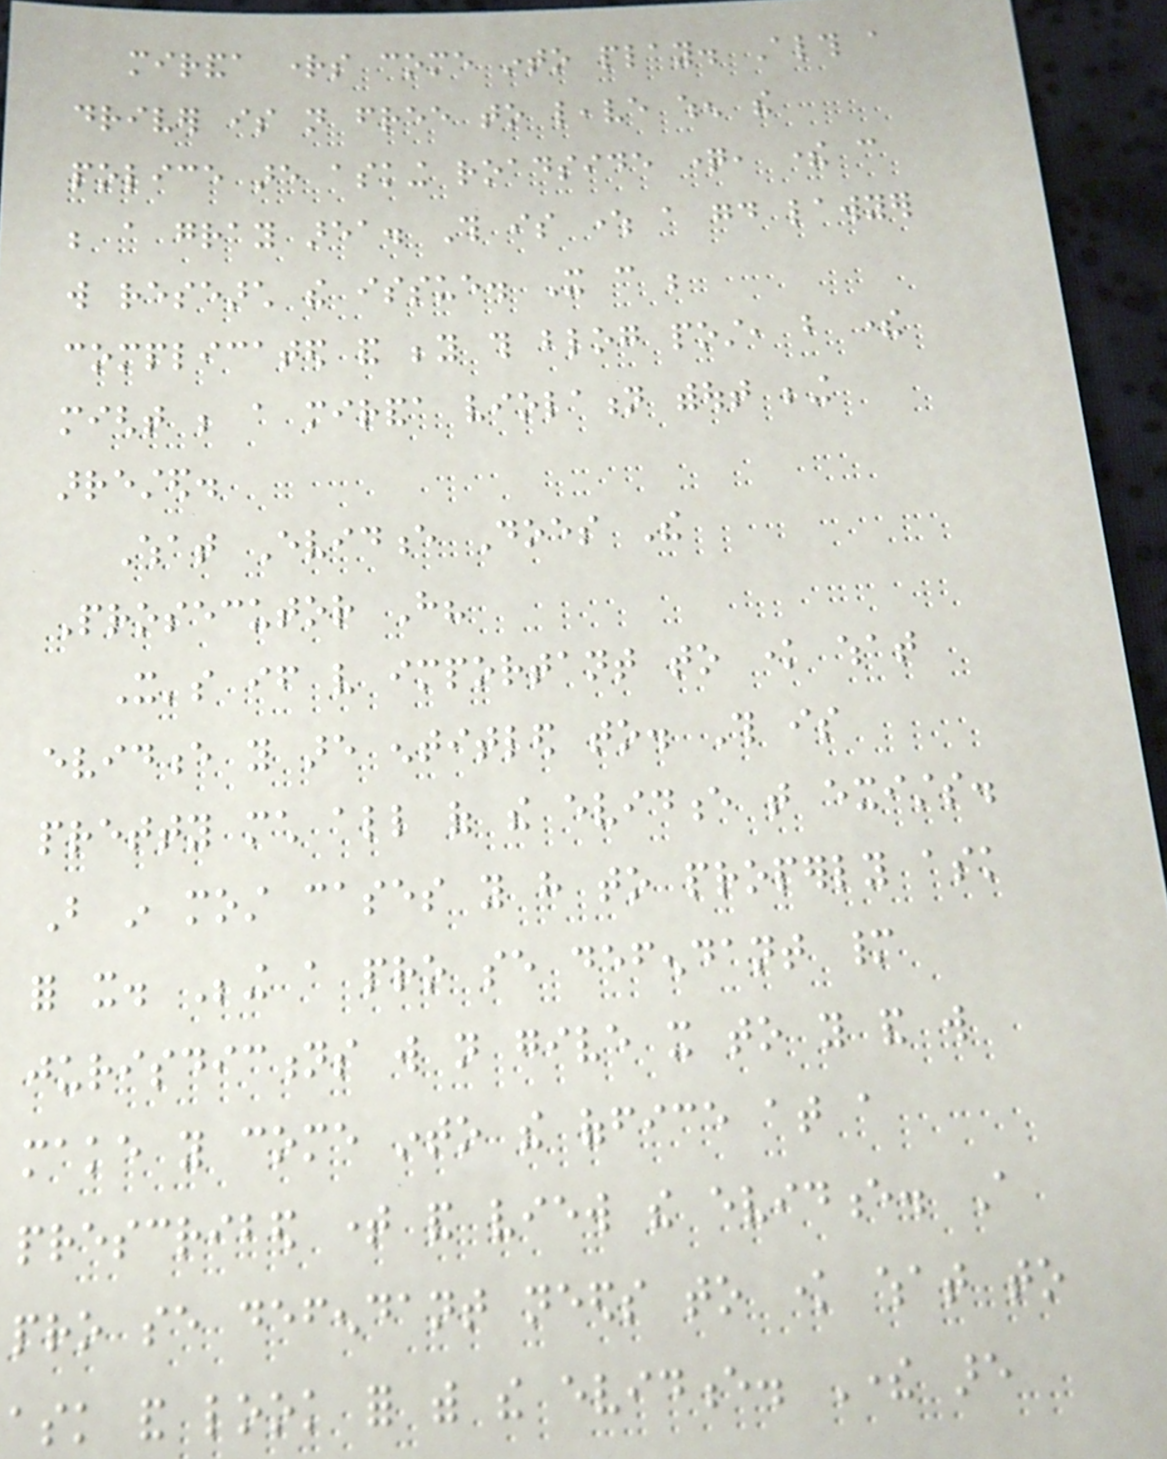miranda rights come into play. Although a
driver is not free to leave when the
police are asking roadside question, there can
be a gray area. This is where a good lawyer
will research the issue. It can be
complicated and beyond this blog post, but there
might be a miranda violation without being
arrested.
What Evidence Does The
Prosecutor Have?
It's if very important to know what
evidence you are entitled to. This is
pretty much all of the evidence that exists.
But in most cases you have to properly ask
for it. Being a pro se defendant many
jurisdictions will not give it to you and will
make you come into the office at a
prescribed time and view the evidence. A
pro se defendant needs to know what to
ask and look for with the evidence. There are
